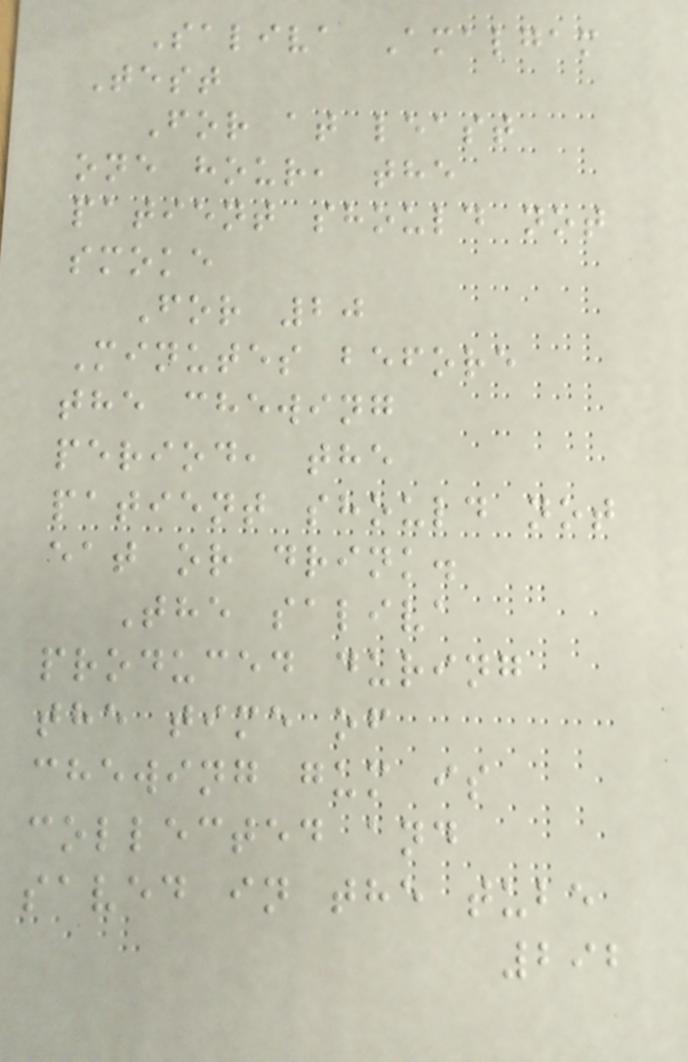Saliva Amalgam
Test
For at least
one hour, the
patient should not
smoke
For 20
Minutes before
the chewing
period, the
patient should not
eat or drink.
The saliva
produced during
the time of
chewing gum is
collected and
saved in the tube
292
